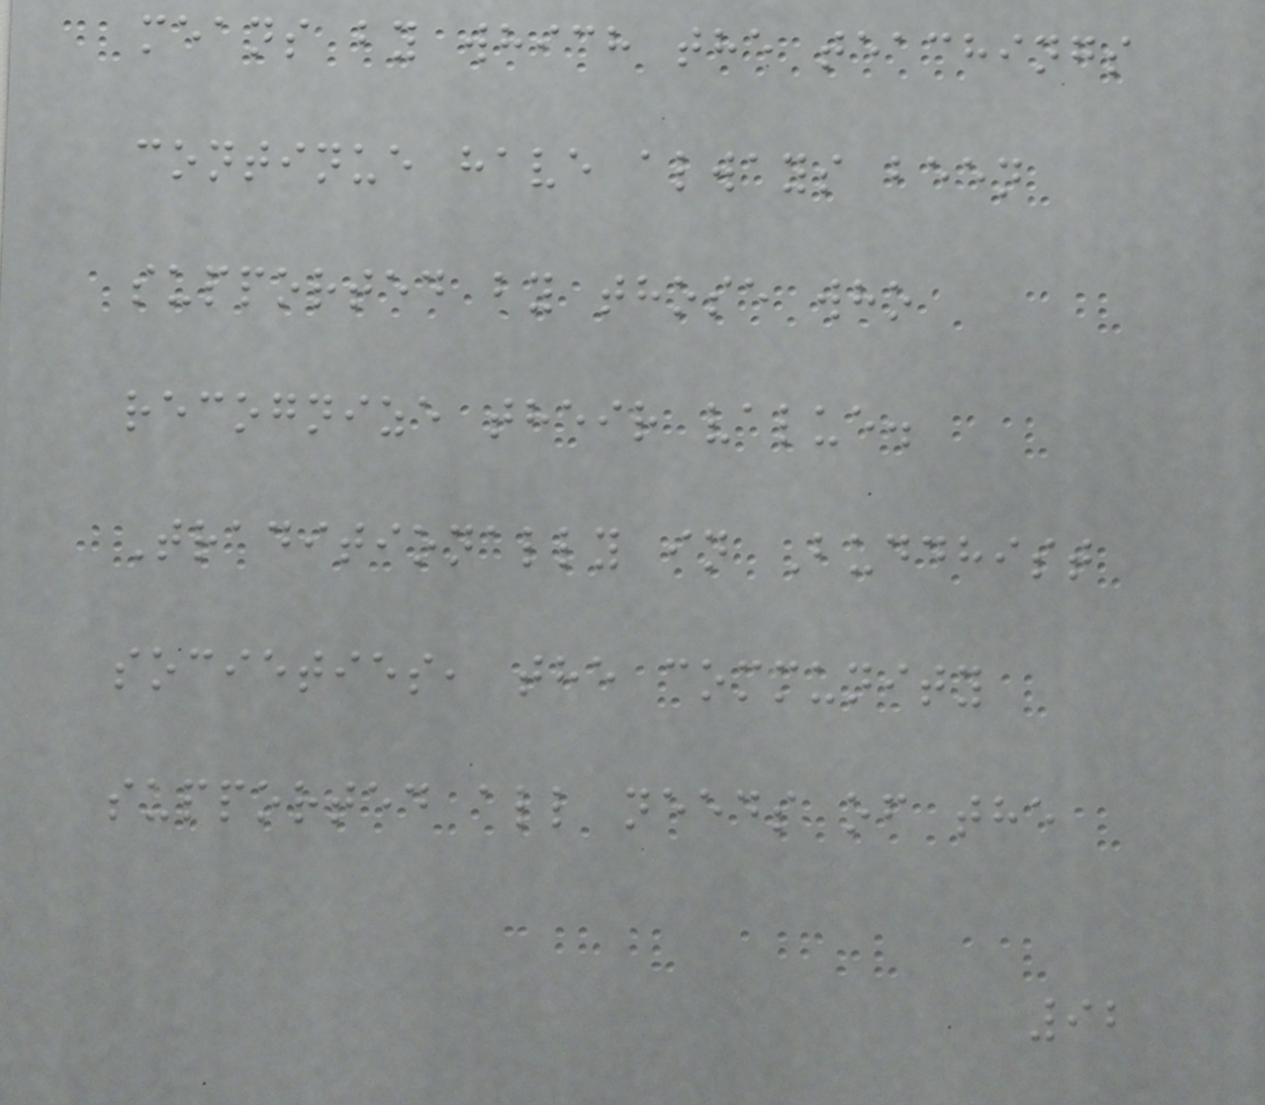means by which the teachings
continue have always been
supported by those who
recognize their value.
Traditionally in Buddhist
societies, the community
supported all needs of the
92
